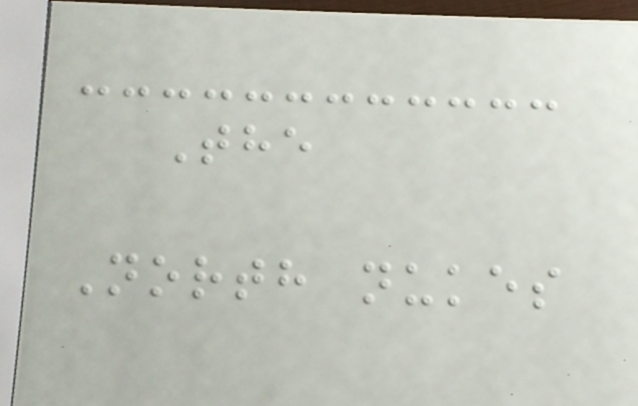The
North nukes
